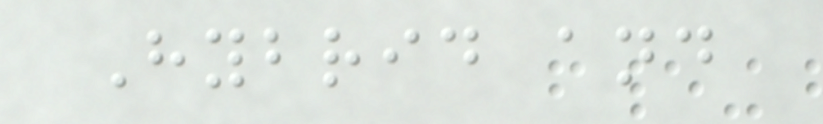Hybrid and
